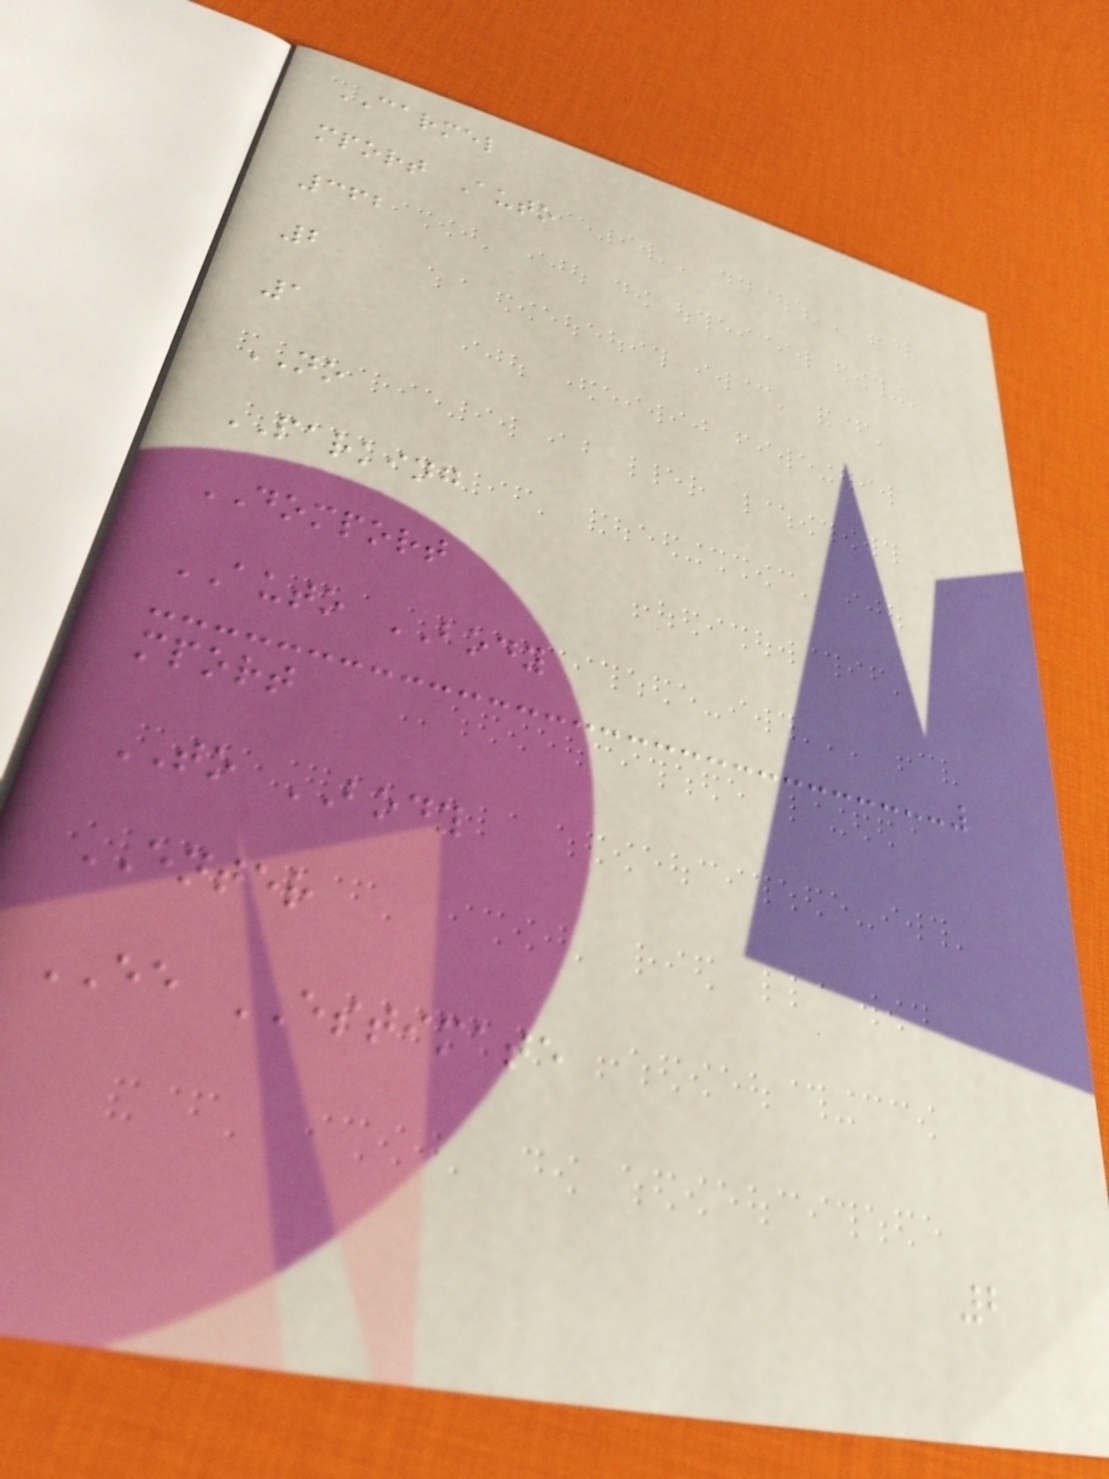CARMEL
mport Auto
362
2
1
NO
PARKING
DOMPORT
AUTO BODY
mport
TO BODY
ENTER
EE ESTIMATE
2
